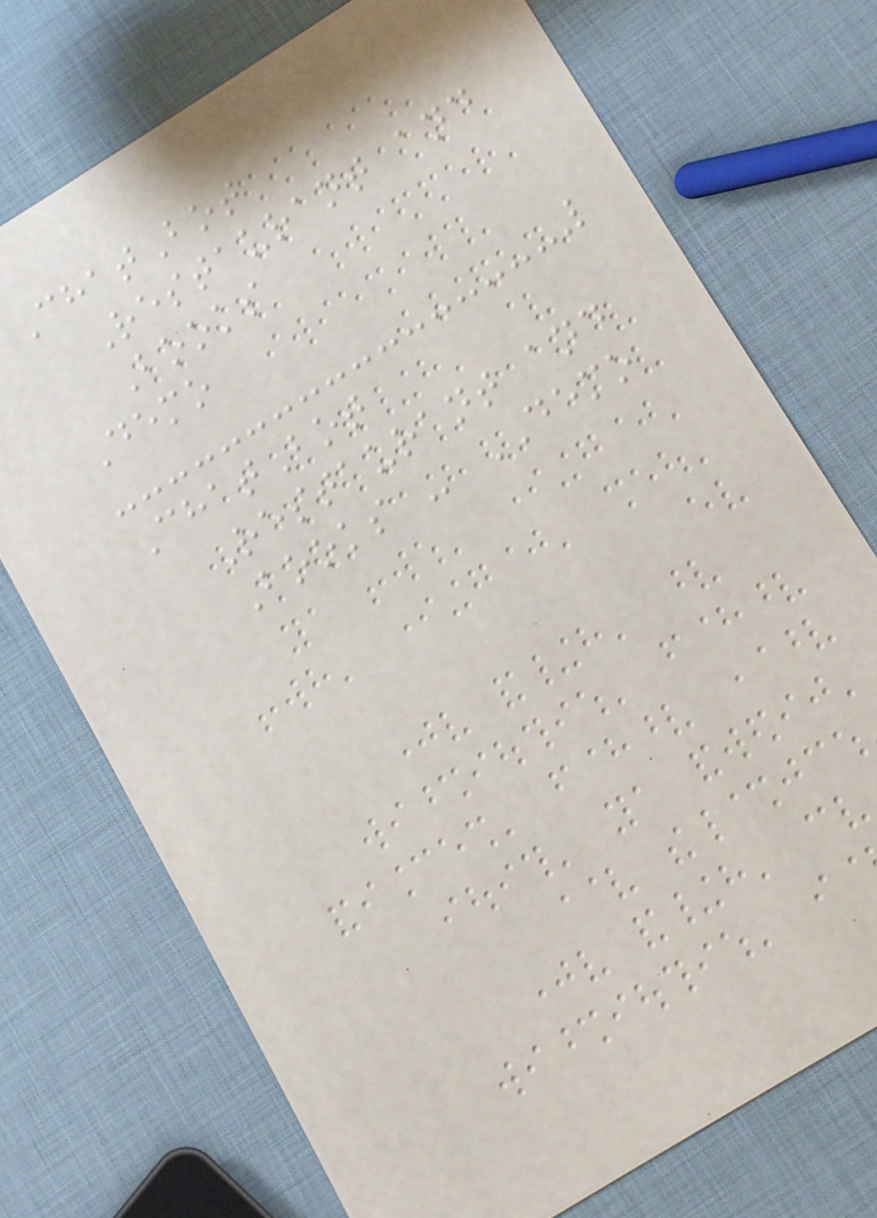ChatBot
Restaurant and
Books
Demo
ChatBot
Restaurant and
Books - DEMO
